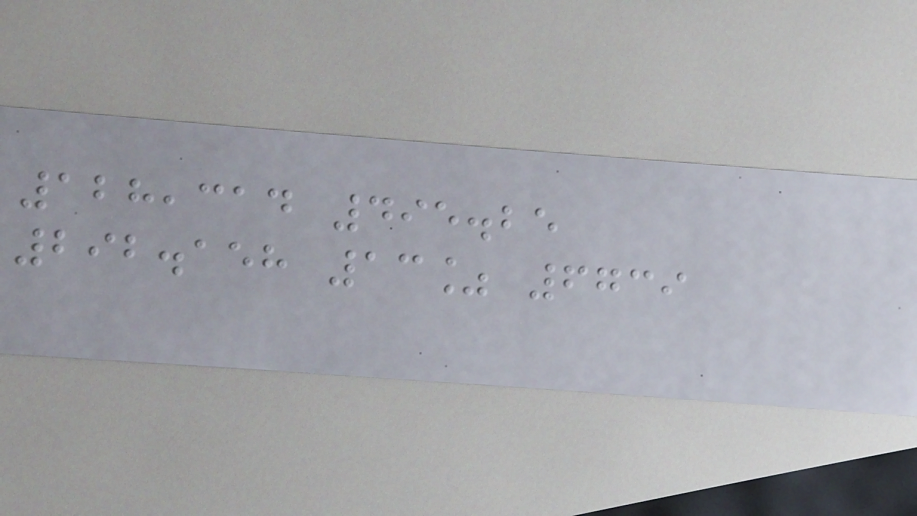128,314 495.25
292.158 13% 6739
